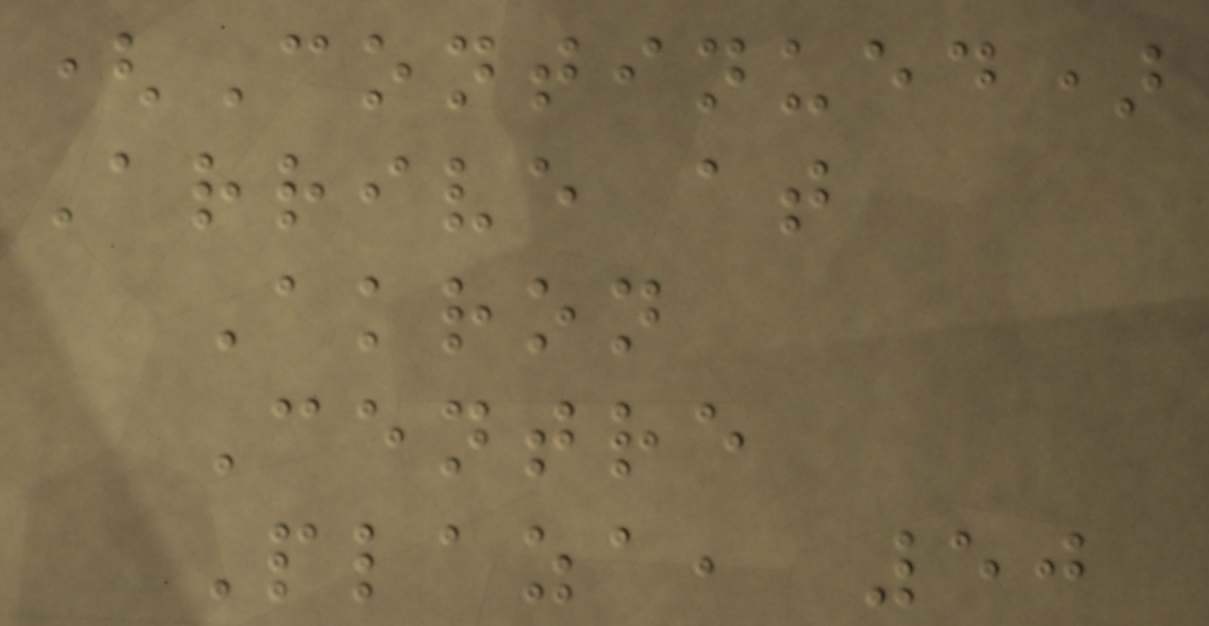(Continued)
Arrive at
Akron
Centre
Plaza, 50
